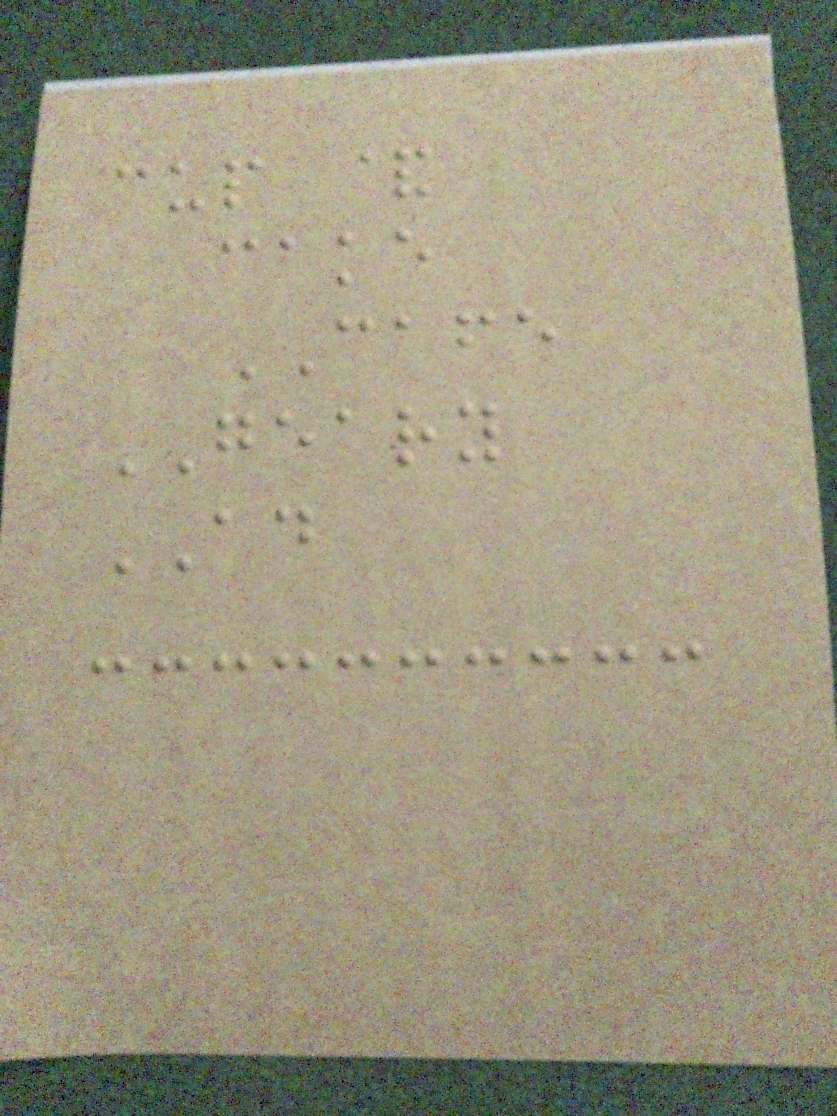cup &
cake
CAFE
GEARY
AD
